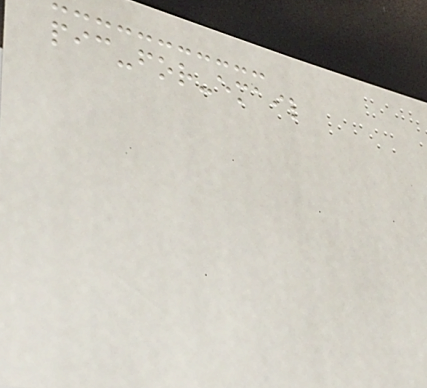pic-for-email
